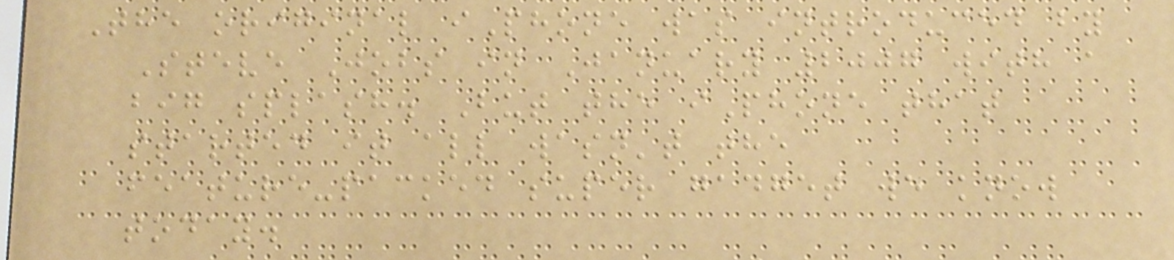The original iPhone was introduced by
Steve Jobs in January 2007 with a
big splash. But the iPhone that
started it all wasn't the
feature-packed super gadget we know
today.
